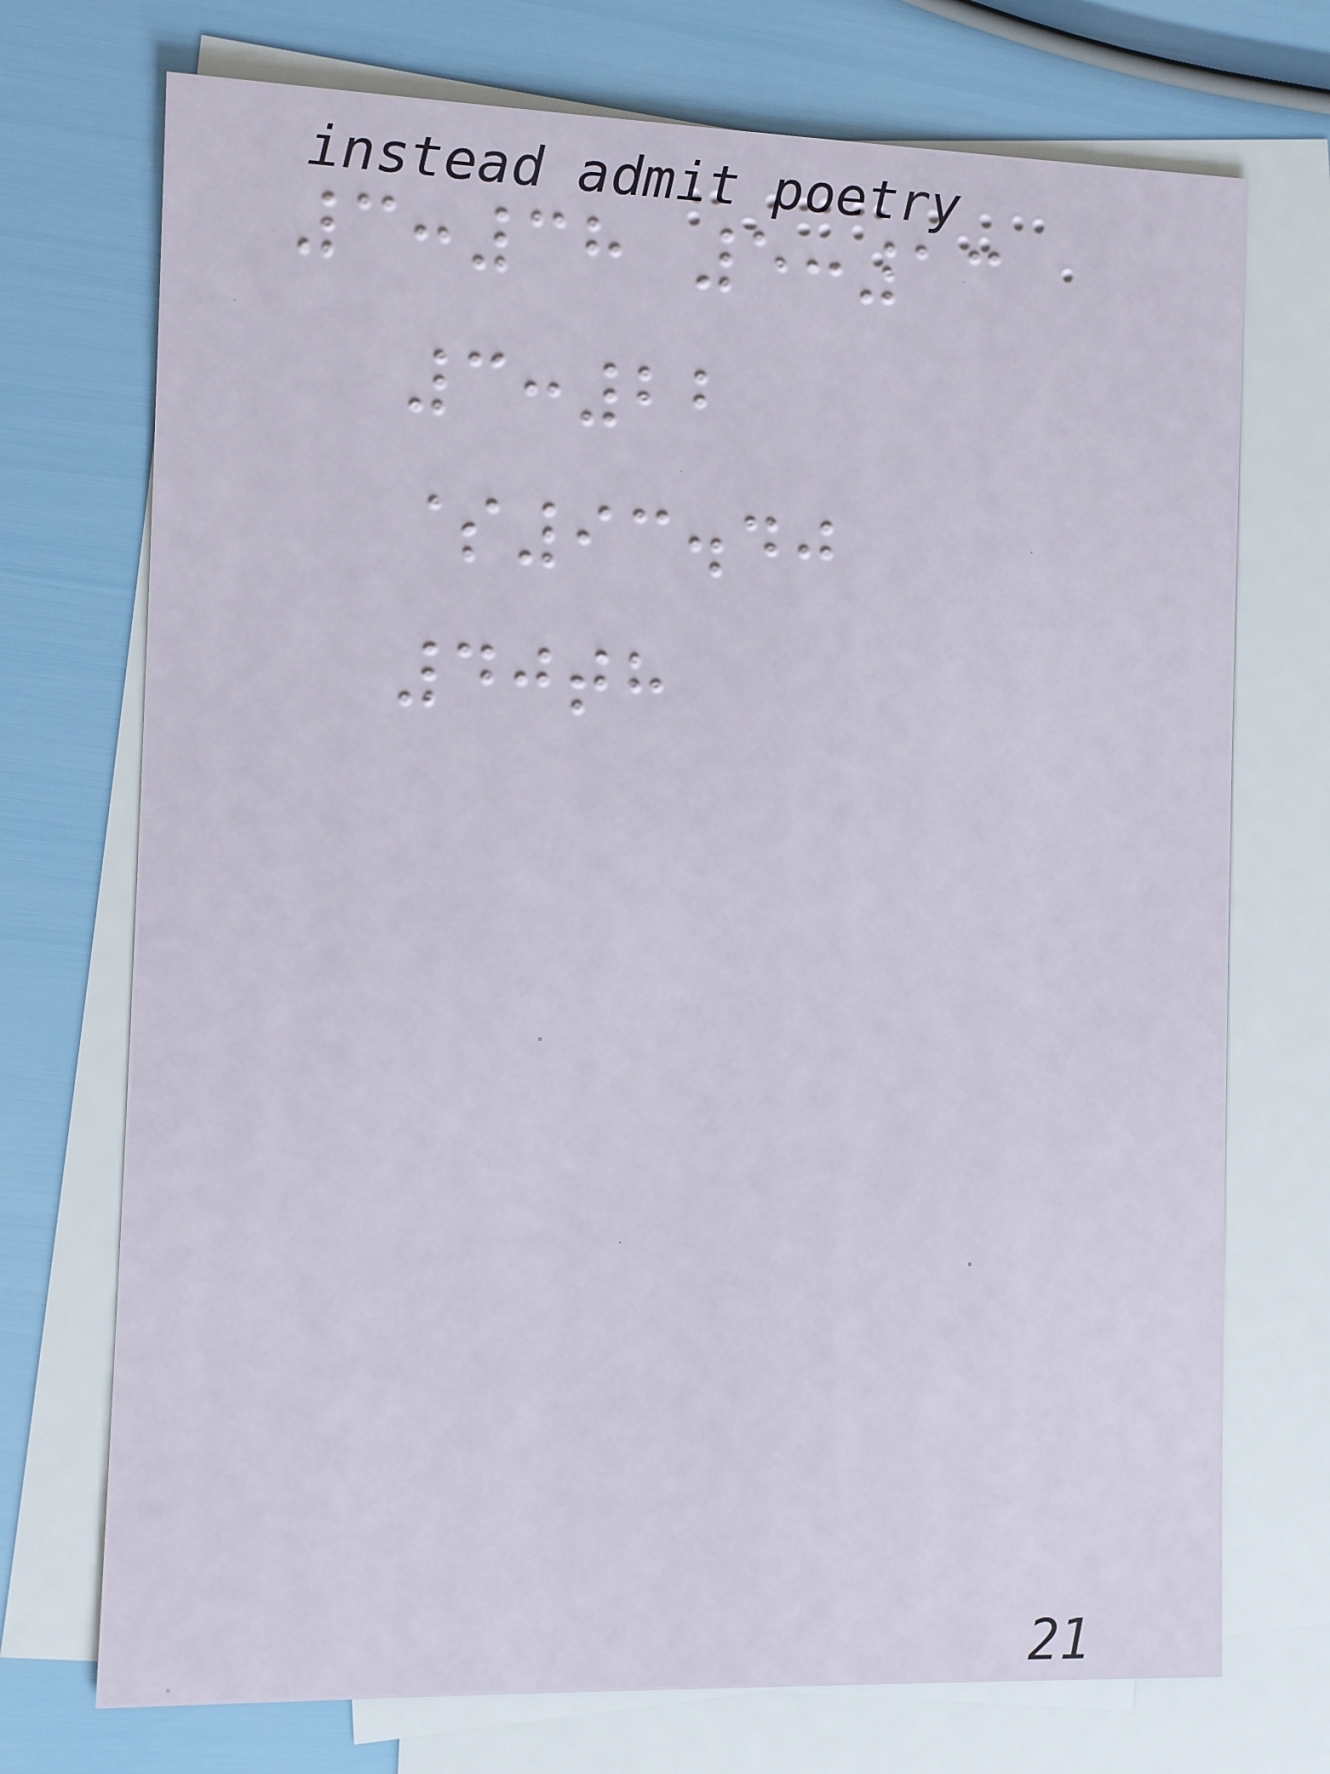3:38 5:13
3:22
$93.40
40th
